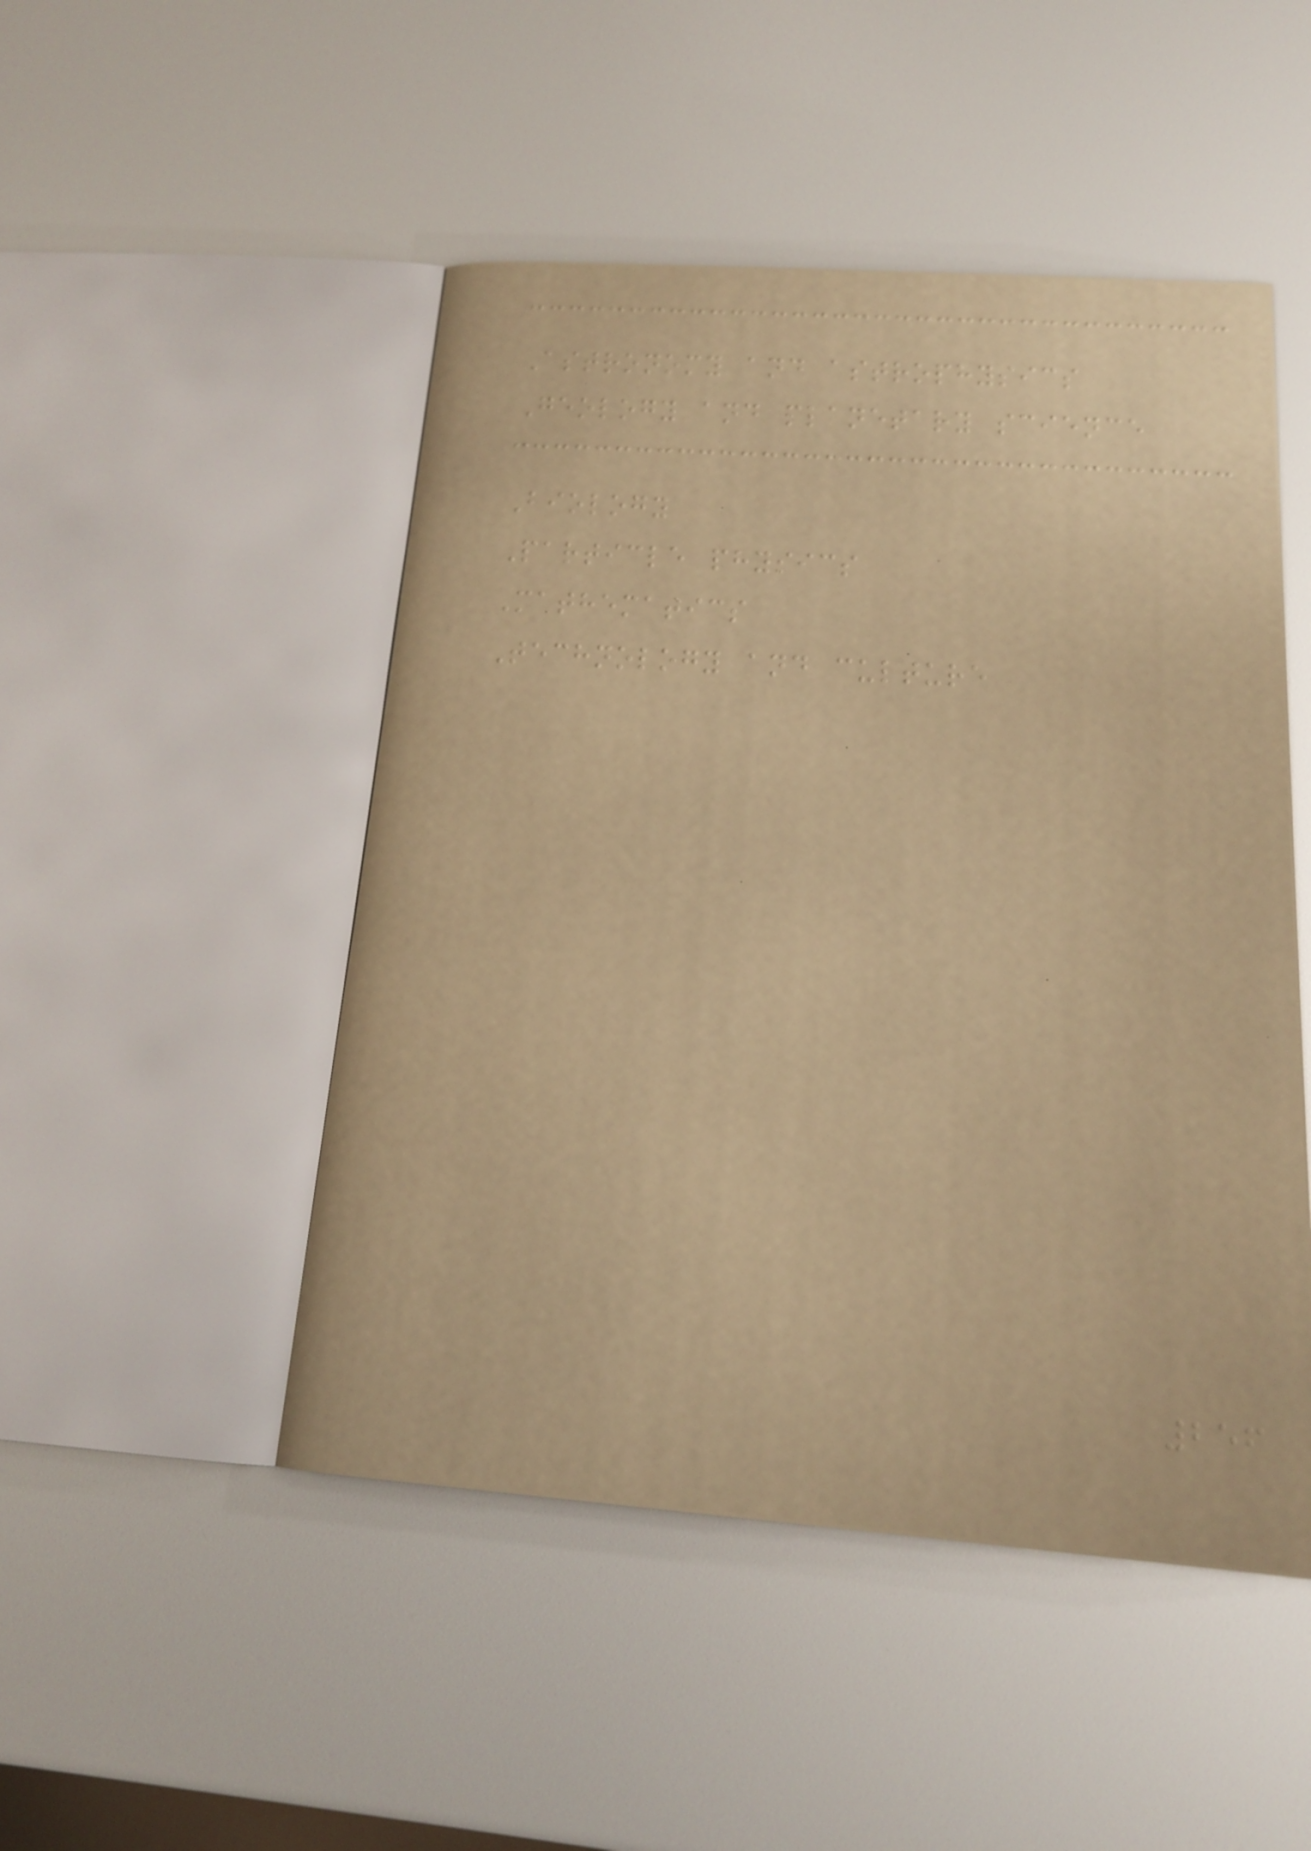Astronomy and astrophysics
Geology and planetary science
Biology
Particle physics
Mathematics
Technology and culture
256
